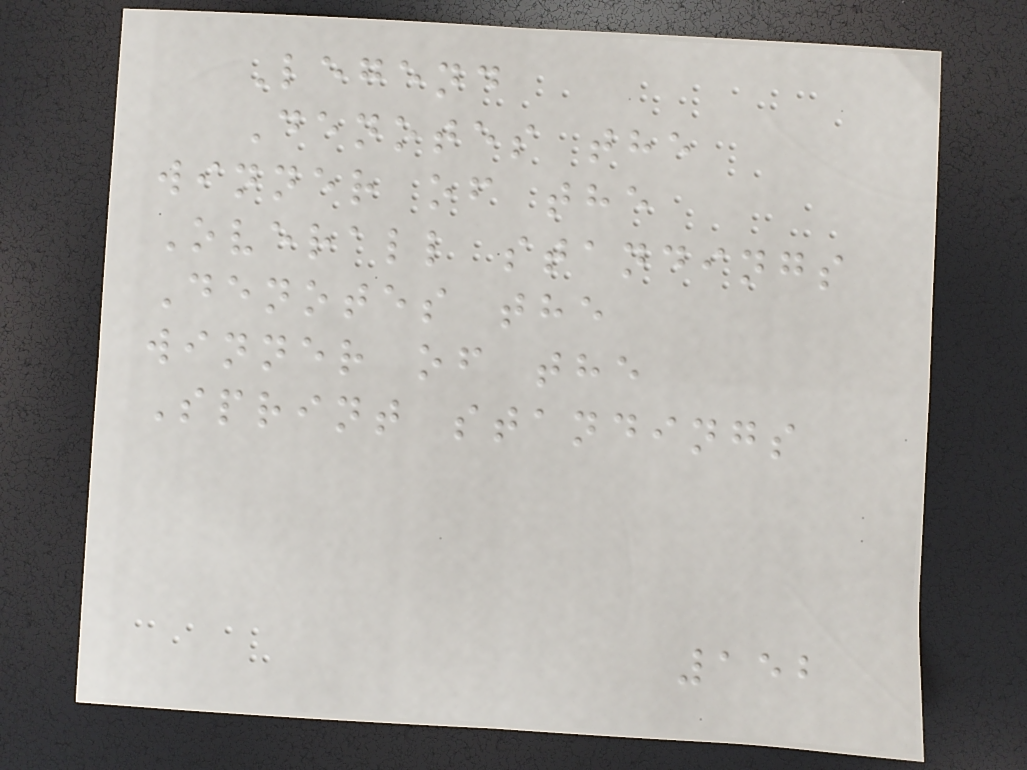Legend
Denotes the
winner of the
Overall standings
Denotes the
winner of the
Sprint standings
152
